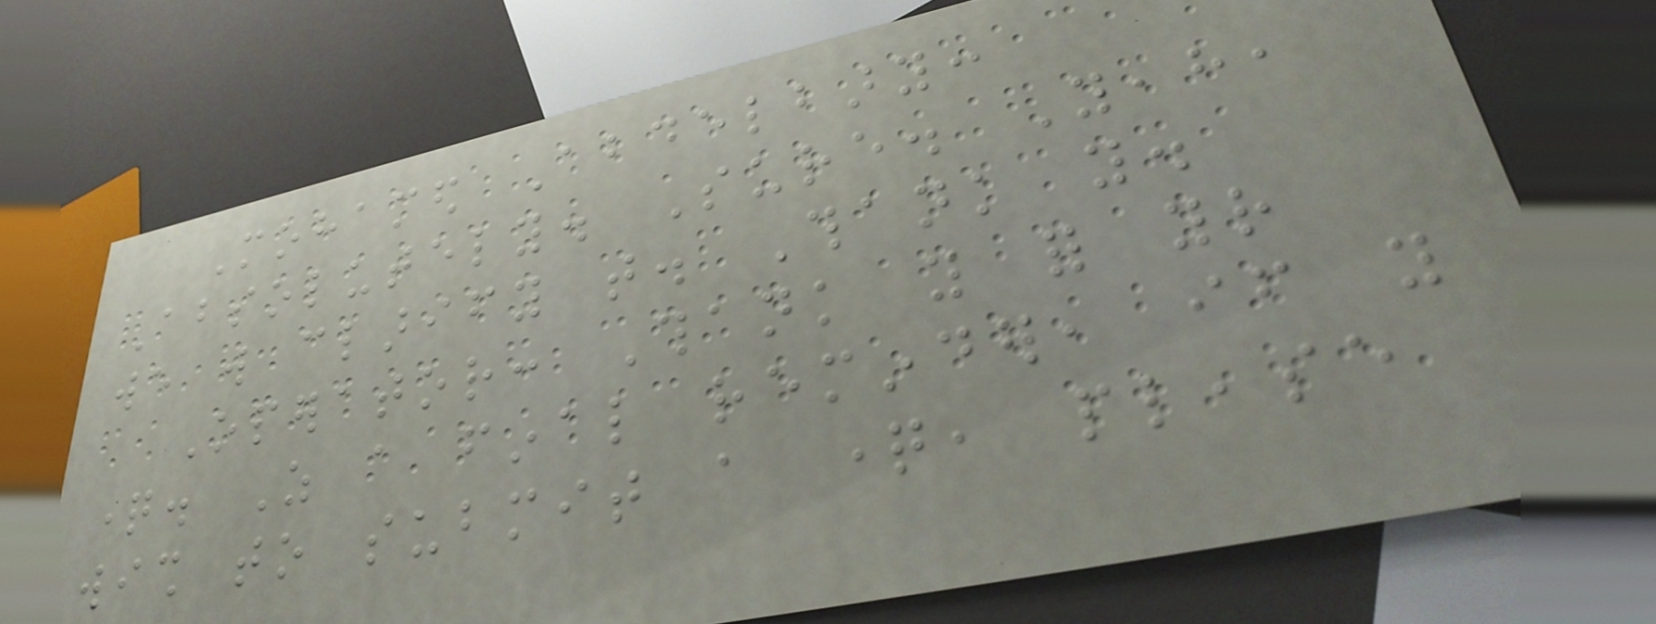Mohamed Abdelbary:
Absolutely. Sure. Yeah,
we will clarify that. Thank you.
Operator: Thank you for your
question. As a final reminder, if you
wish to submit a question, please
